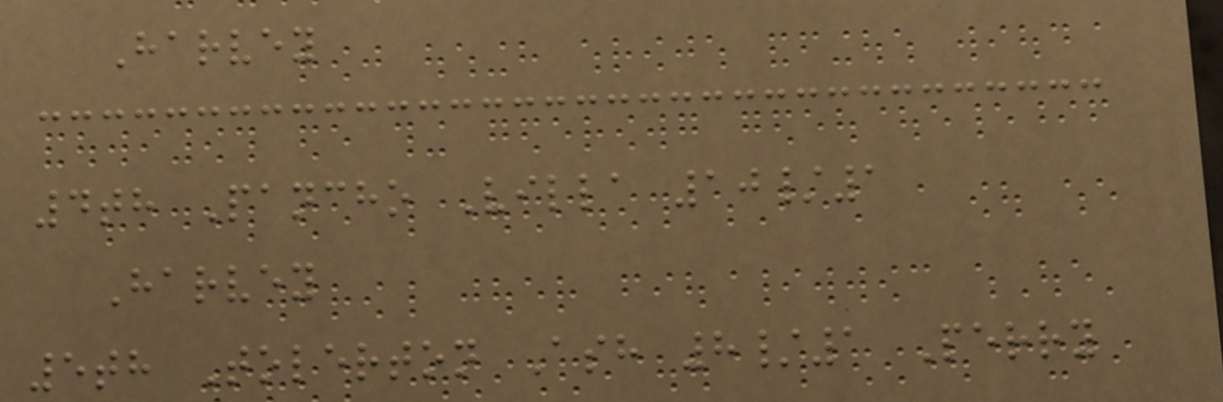Harvey
4th Pancho Villa 10/1
Harvey
5th Tolerton Ash 8/1 Perry
